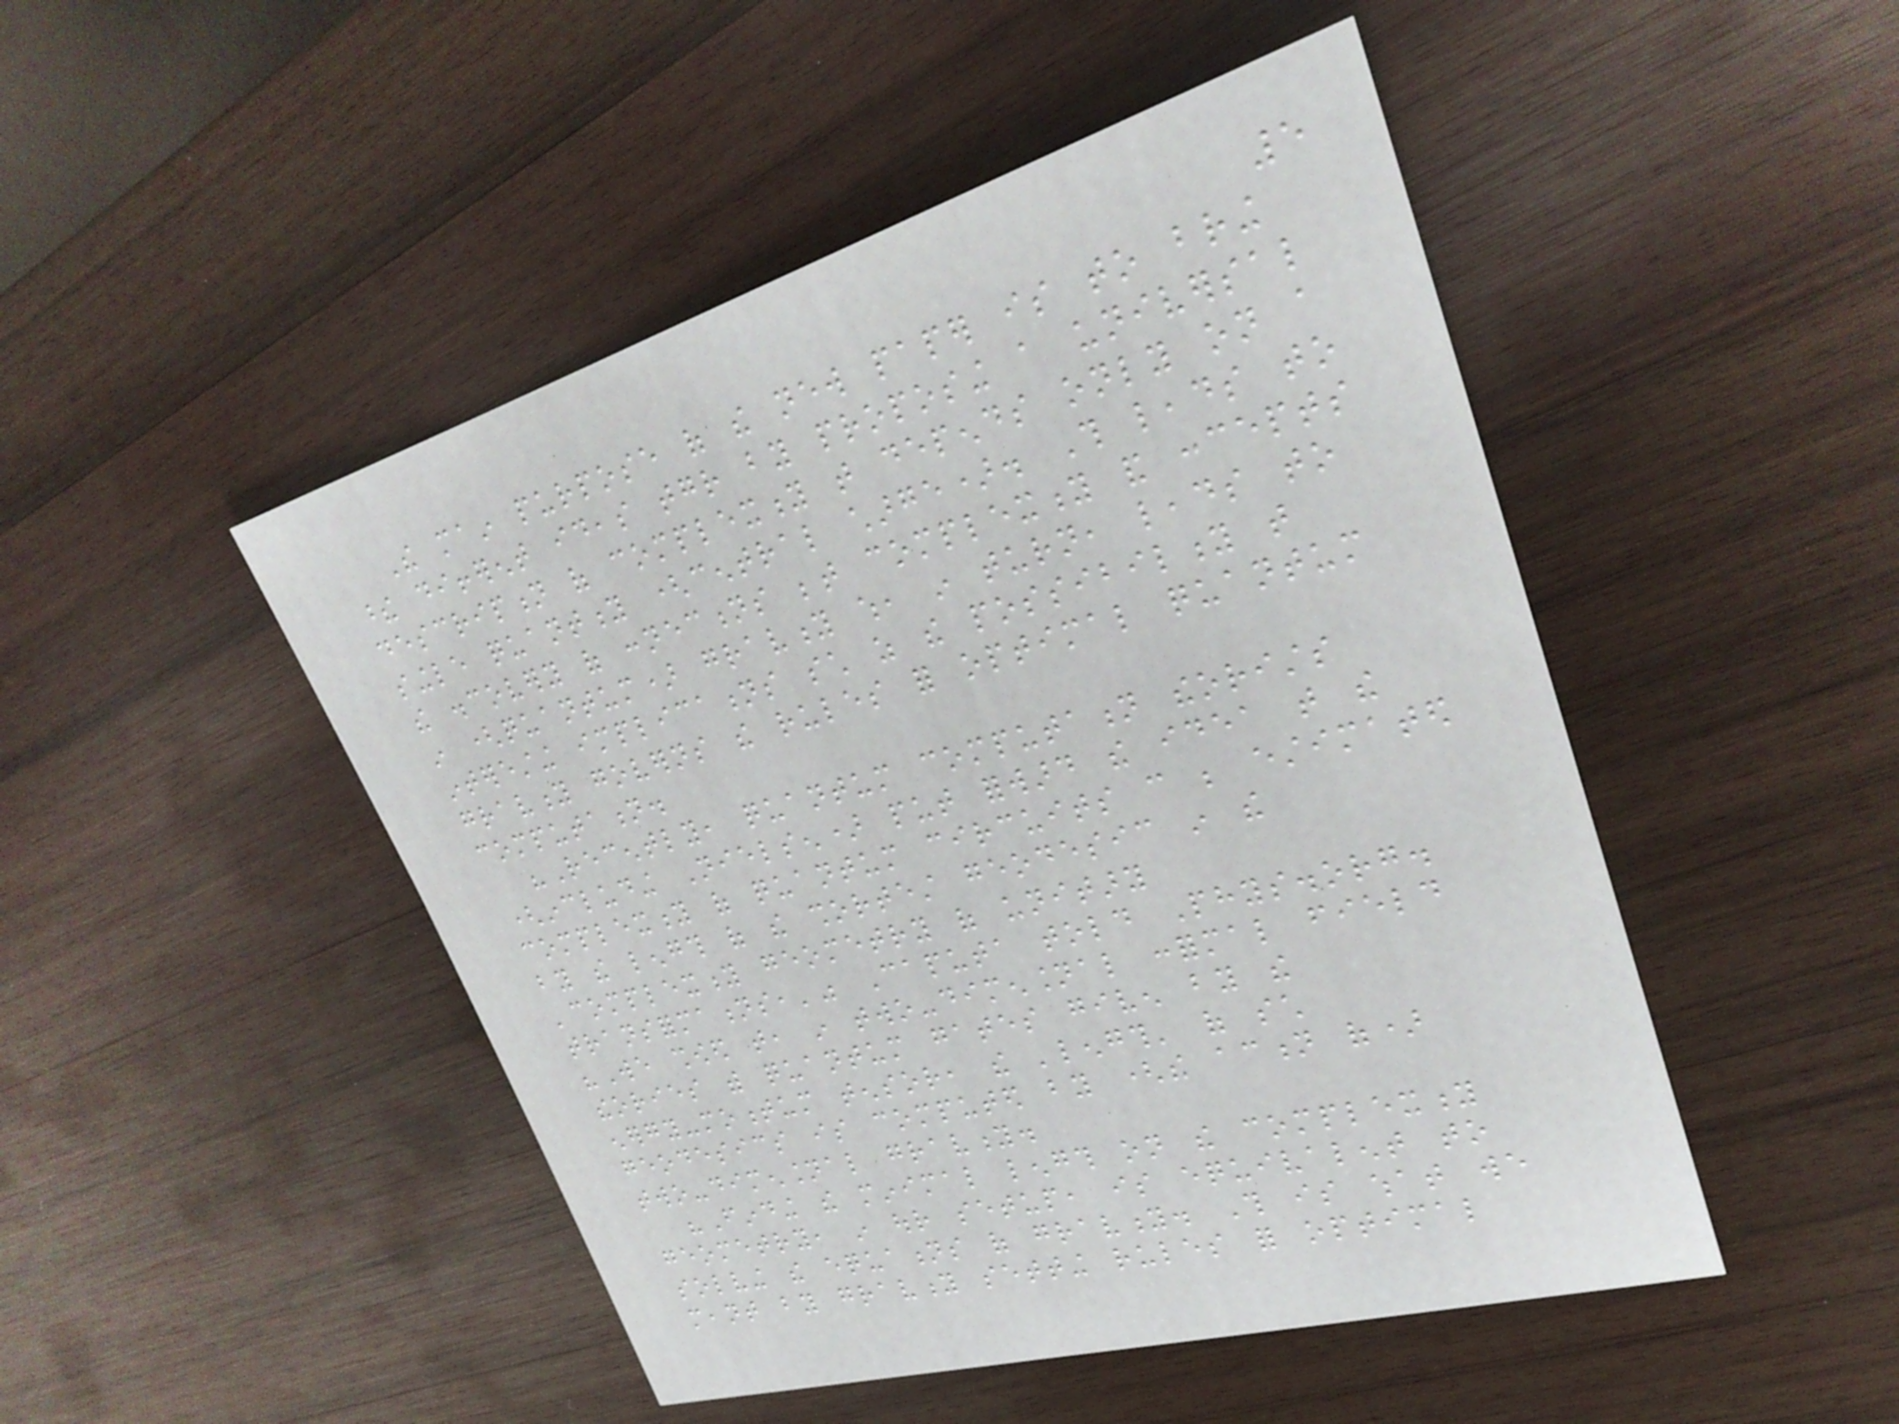5
The main purpose of the new paper is to bring
these different ideas together by proposing a universal
description of complexity that depends only on a
single quantity (central charge). This leads to
the discovery of connections between complexity and concepts
in (quantum) gravity which, in turn, leads to
interesting implications such as the possibility that
gravity governs the rules for optimal quantum
computation.
"Recently, quantum computation theorists
(including Nielsen) put forward the idea that the
complexity of quantum circuits can be estimated
by the length of the shortest geodesic in the
'complexity geometry of unitary
transformations,'" Caputa told Phys.org.
"We showed that, in two-dimensional conformal field
theories with quantum gates given by the
energy-momentum tensor, the 'length' of such
geodesics is computed by (the action of)
two-dimensional gravity.
"Finding the minimal length on the complexity
geometry, in our setup, is equivalent to
solving the equations of gravity. This is what we
meant by gravity setting rules for optimal
